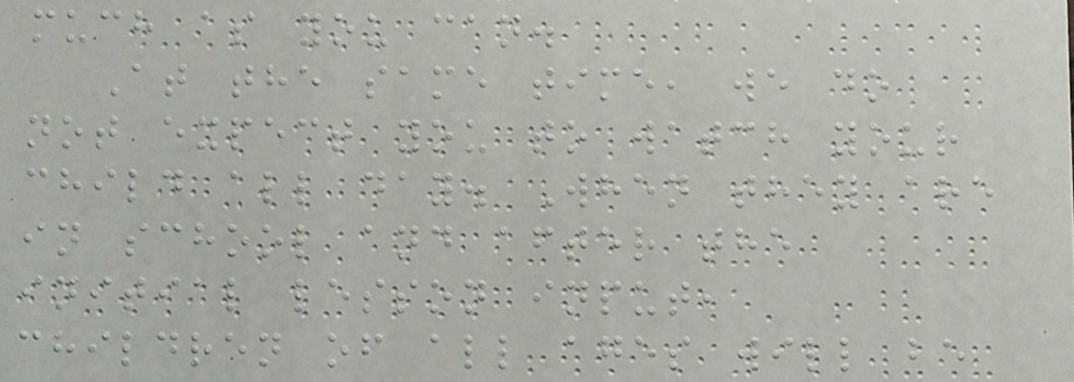much as you can.
At the same time, we do
not expect you to watch your
child all day. When they are
in school and after the
initial lesson input,
children of all ages will be
